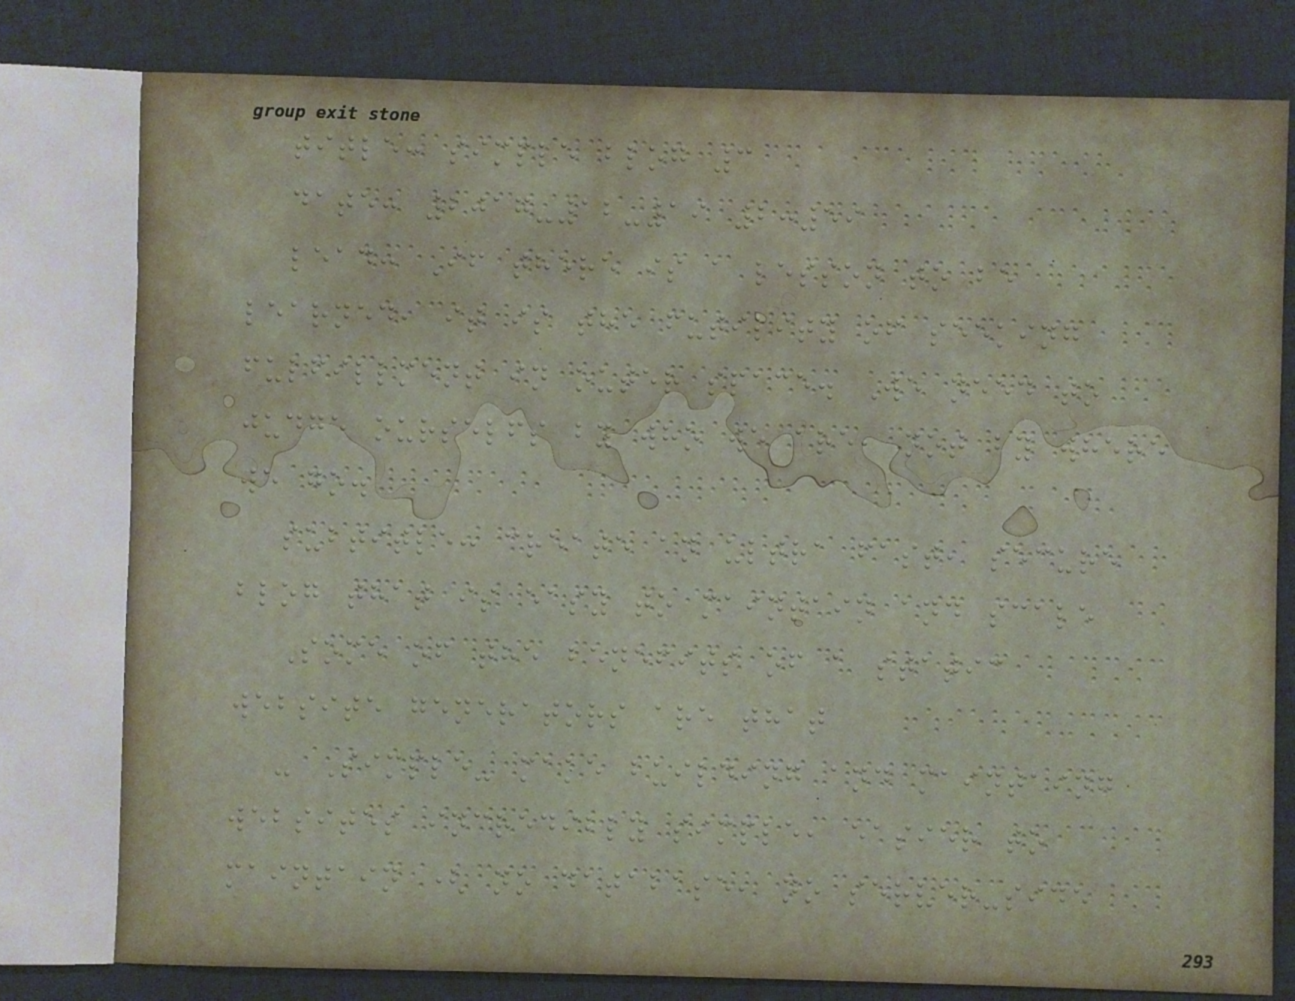title: simple blog 3
date: 2017-12-19 2:59
lead: If there is a lesson to be
learned, it is the futility of seeking
fulfillment in outer space. We need to
judge ourselfs by who we are, not by where
we go.
subtitle: create an ultra fast, secure
blog that is easy to maintain and scale
Some of the benefits of a static
website generators are that
- Simple- make building and maintaing
websites incredibly simple, easier to
maintain ( no database, no server-side
